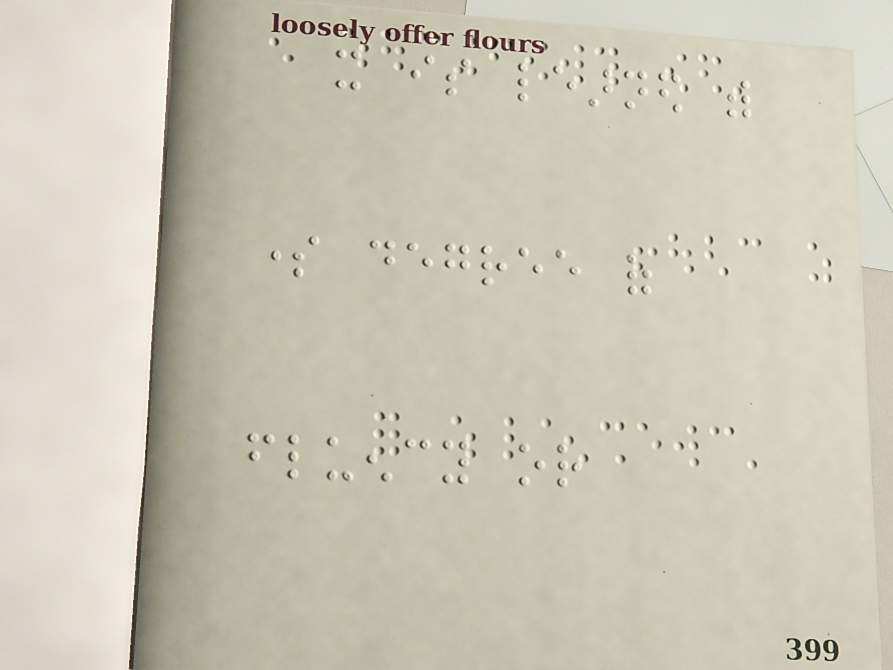it is learned with
some degree of
fluency or
